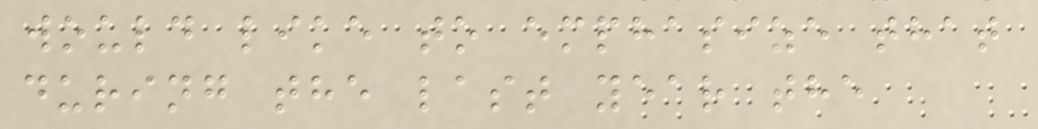would like to emphasize that
during the last year the
